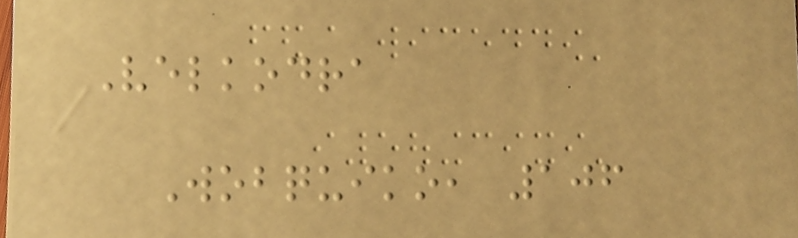Velkodra
Wobquiko, 106
